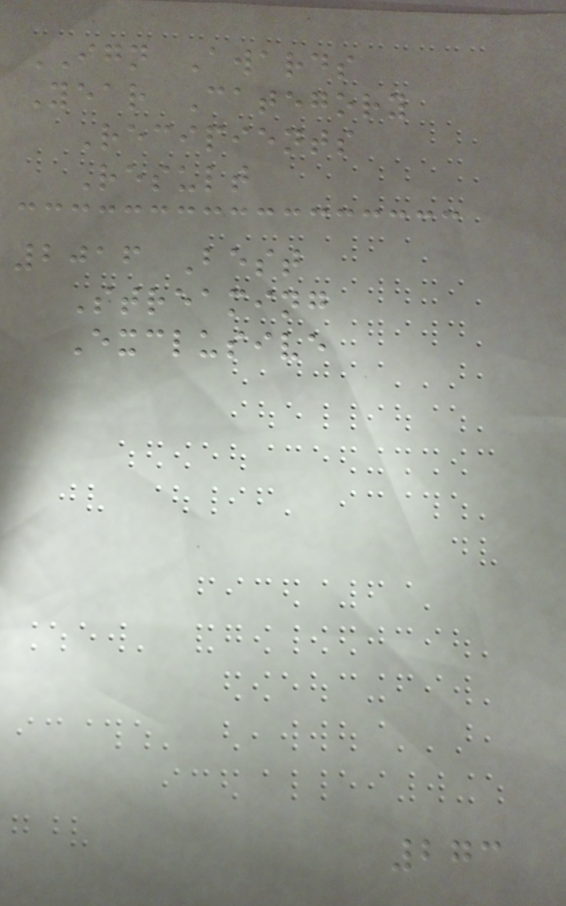IGN Awards
Year Category
Recipients
Result
2016 Best
Streaming
Exclusive
273
